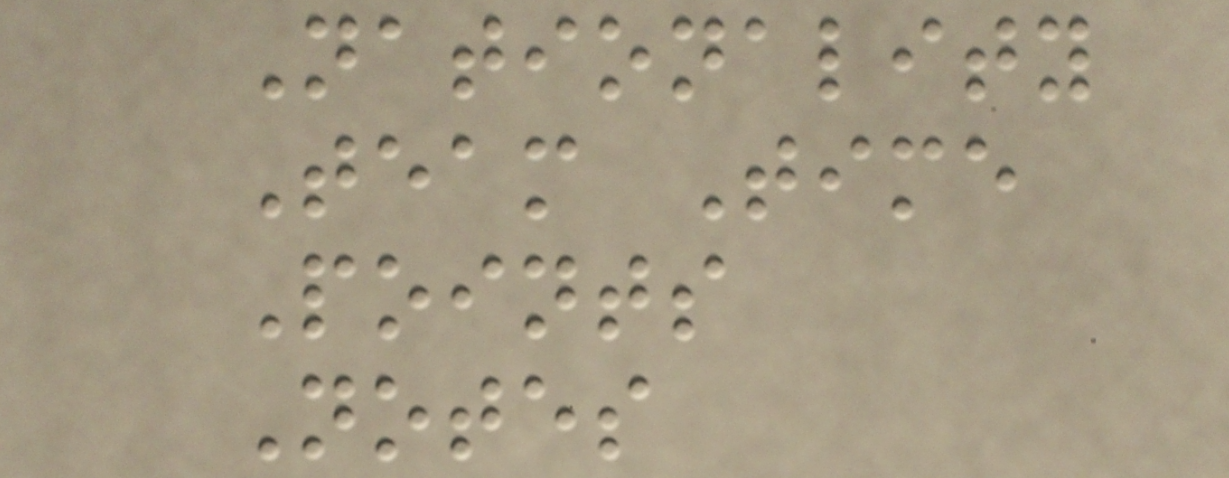Nationality
Team Time
Points
Notes
